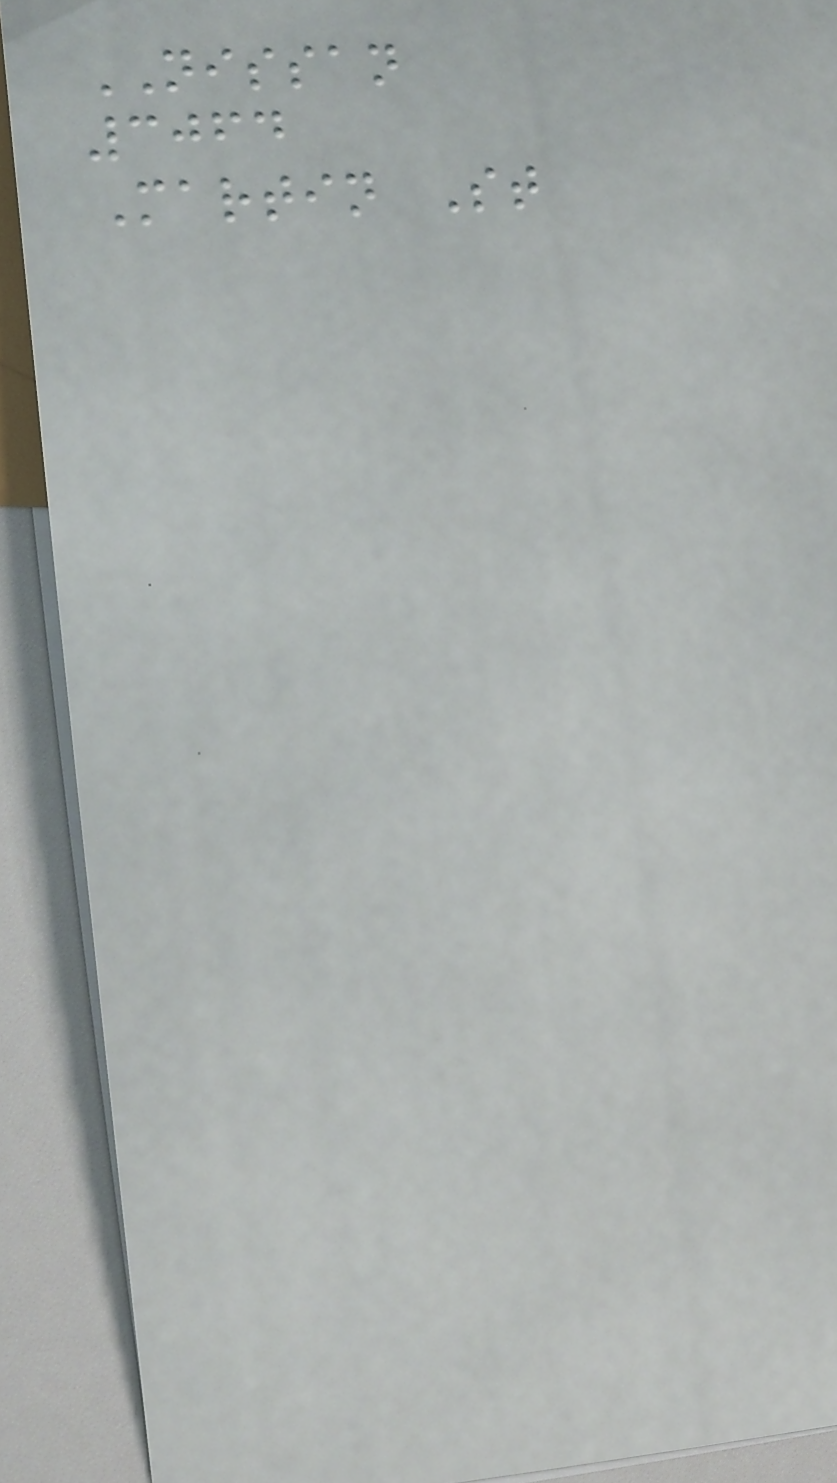NISSAN
3064
Martin St
